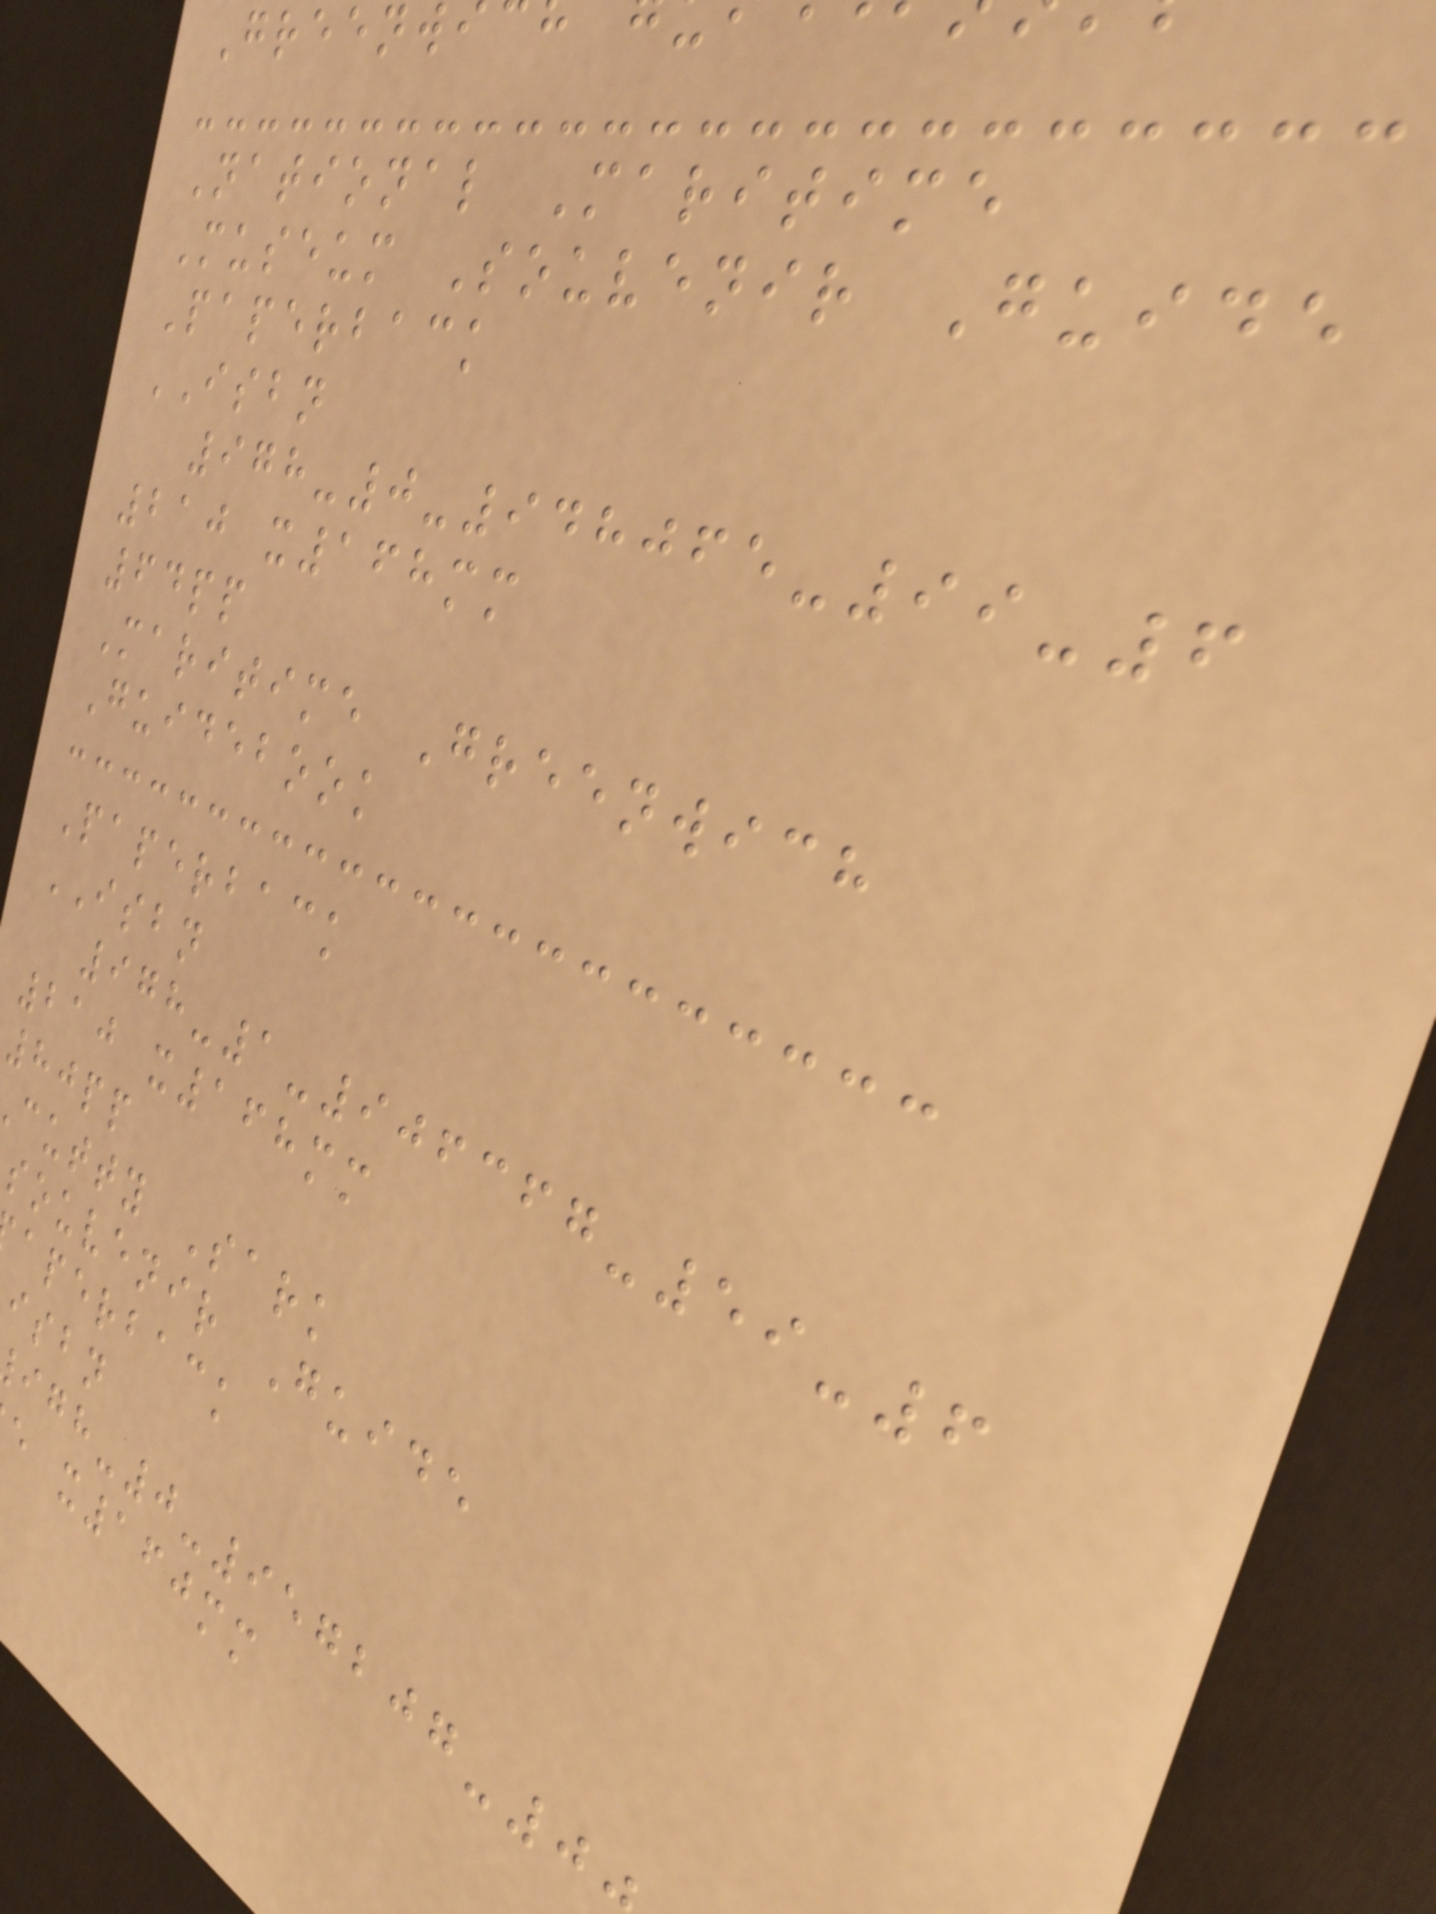Greenwi
National Maritime
Museum Souvenir Guide
Paperback
ISBN
978-0-948065-99-6
210 x168mm
64pp
Maritime Greenwich
Guidebook
Paperback
ISBN
978-1-906367-59-6
210 x168mm
80pp
cutty Sark
souvenir Guide
aperback
isbn
e x160mm
